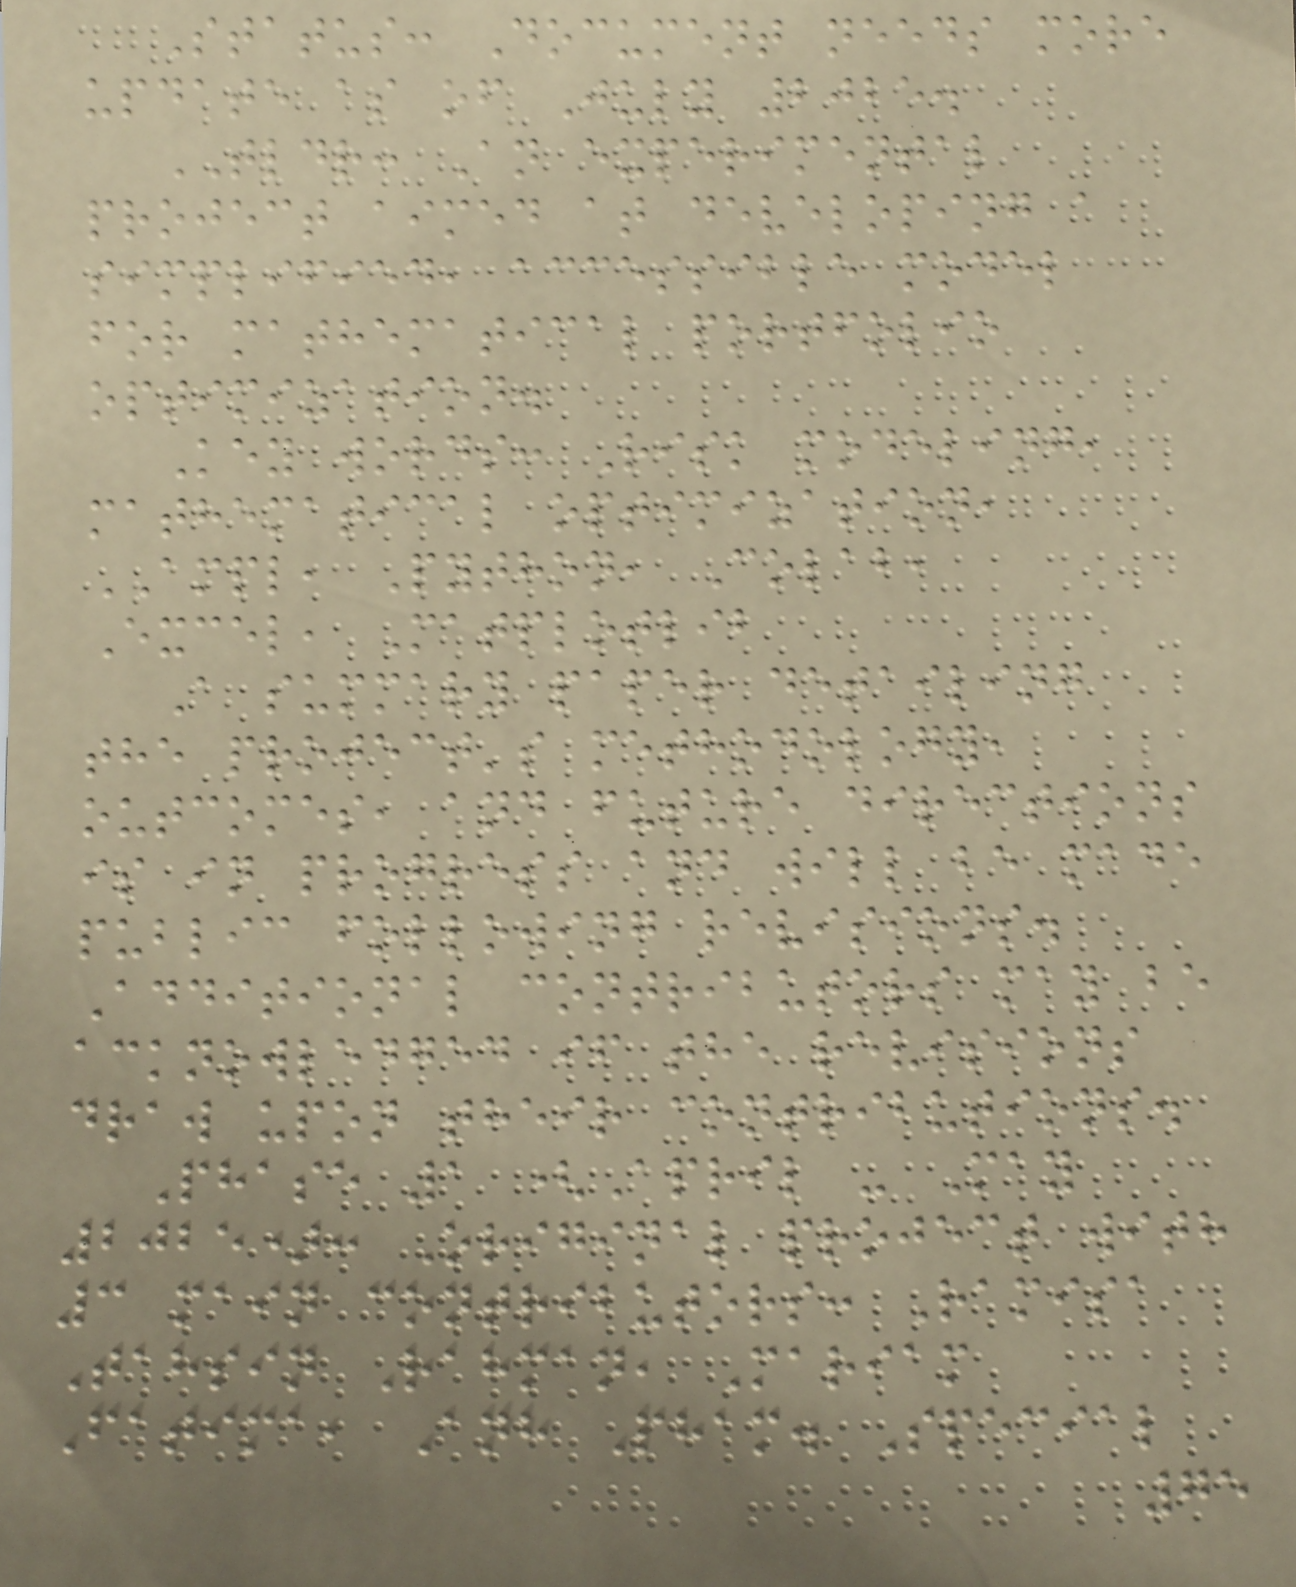Status: Document needs more
update as of July 2025.
TLDR: An experimental
project aimed at developing a
simplified, accessible model
for mathematical portfolio
optimization.
Key words: Risk modeling,
mathematical optimization,
AMPL, Python, Colab,
Excel, Matplotlib
A summary paper detailing
the project's methodology,
outcomes, and future directions
is in progress and will be made
public following revisions.
Additional contributors may be
acknowledged if the revisions
draw upon their contributions.
Phase 1 (April - May
2025): Original project with
3 main contributors: Ramisa
Tahsin Rahman, Mariam
Fatima, Anh Pham. Special
75
